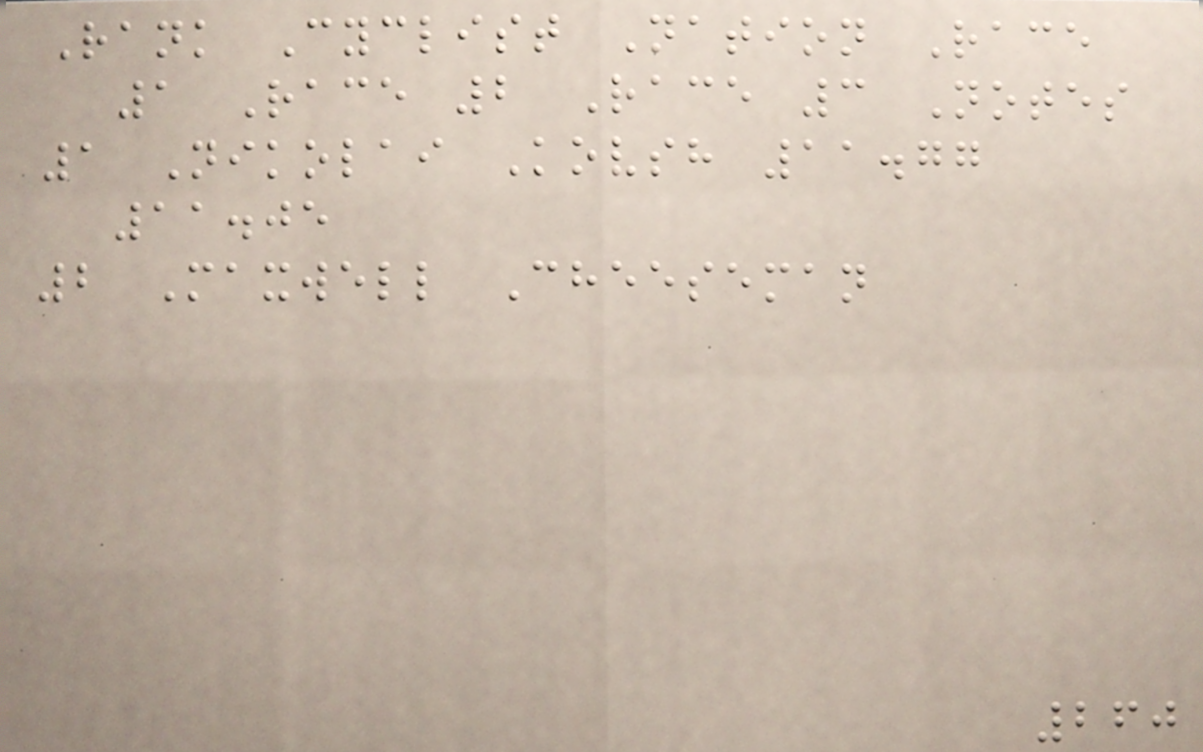Rank Cyclist Nation Race
1 Race 2 Race 3 Notes
1 Nikolai Kovsh 11.77
11.05
2 Maxwell Cheeseman
260
